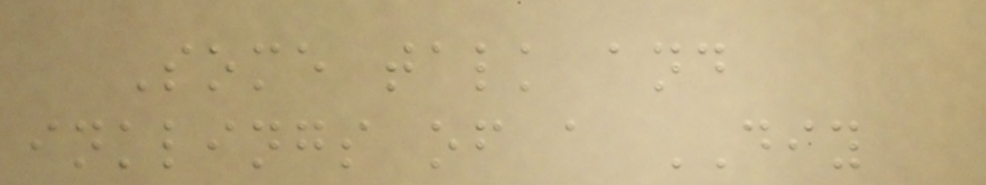Some talk and
inklings of a DIY
